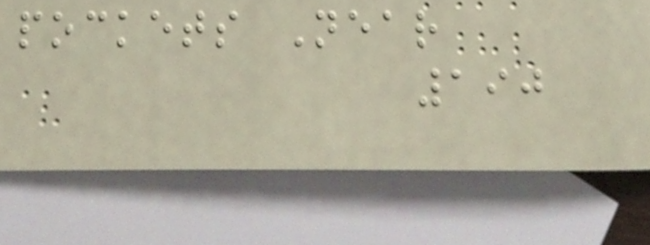pockets Near
190
